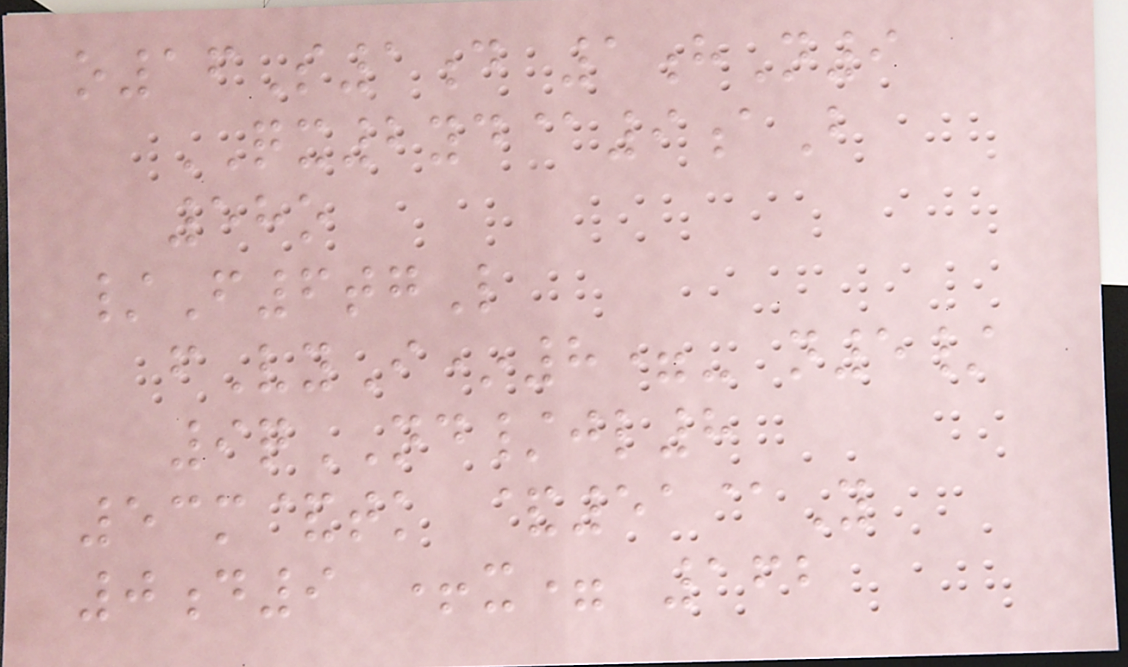o16S1d 1hN9
QX2yd@9aB
58o
/F6tgL
fVyI*8=- n5/
9qND/jl8
53m&tk &51@Y
0d9 +x= 162
